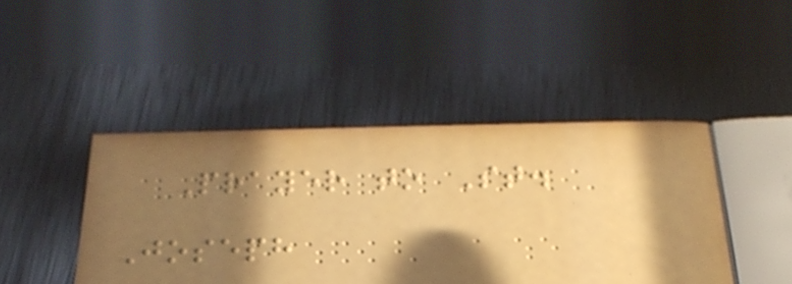Prayer to St.
Joseph
